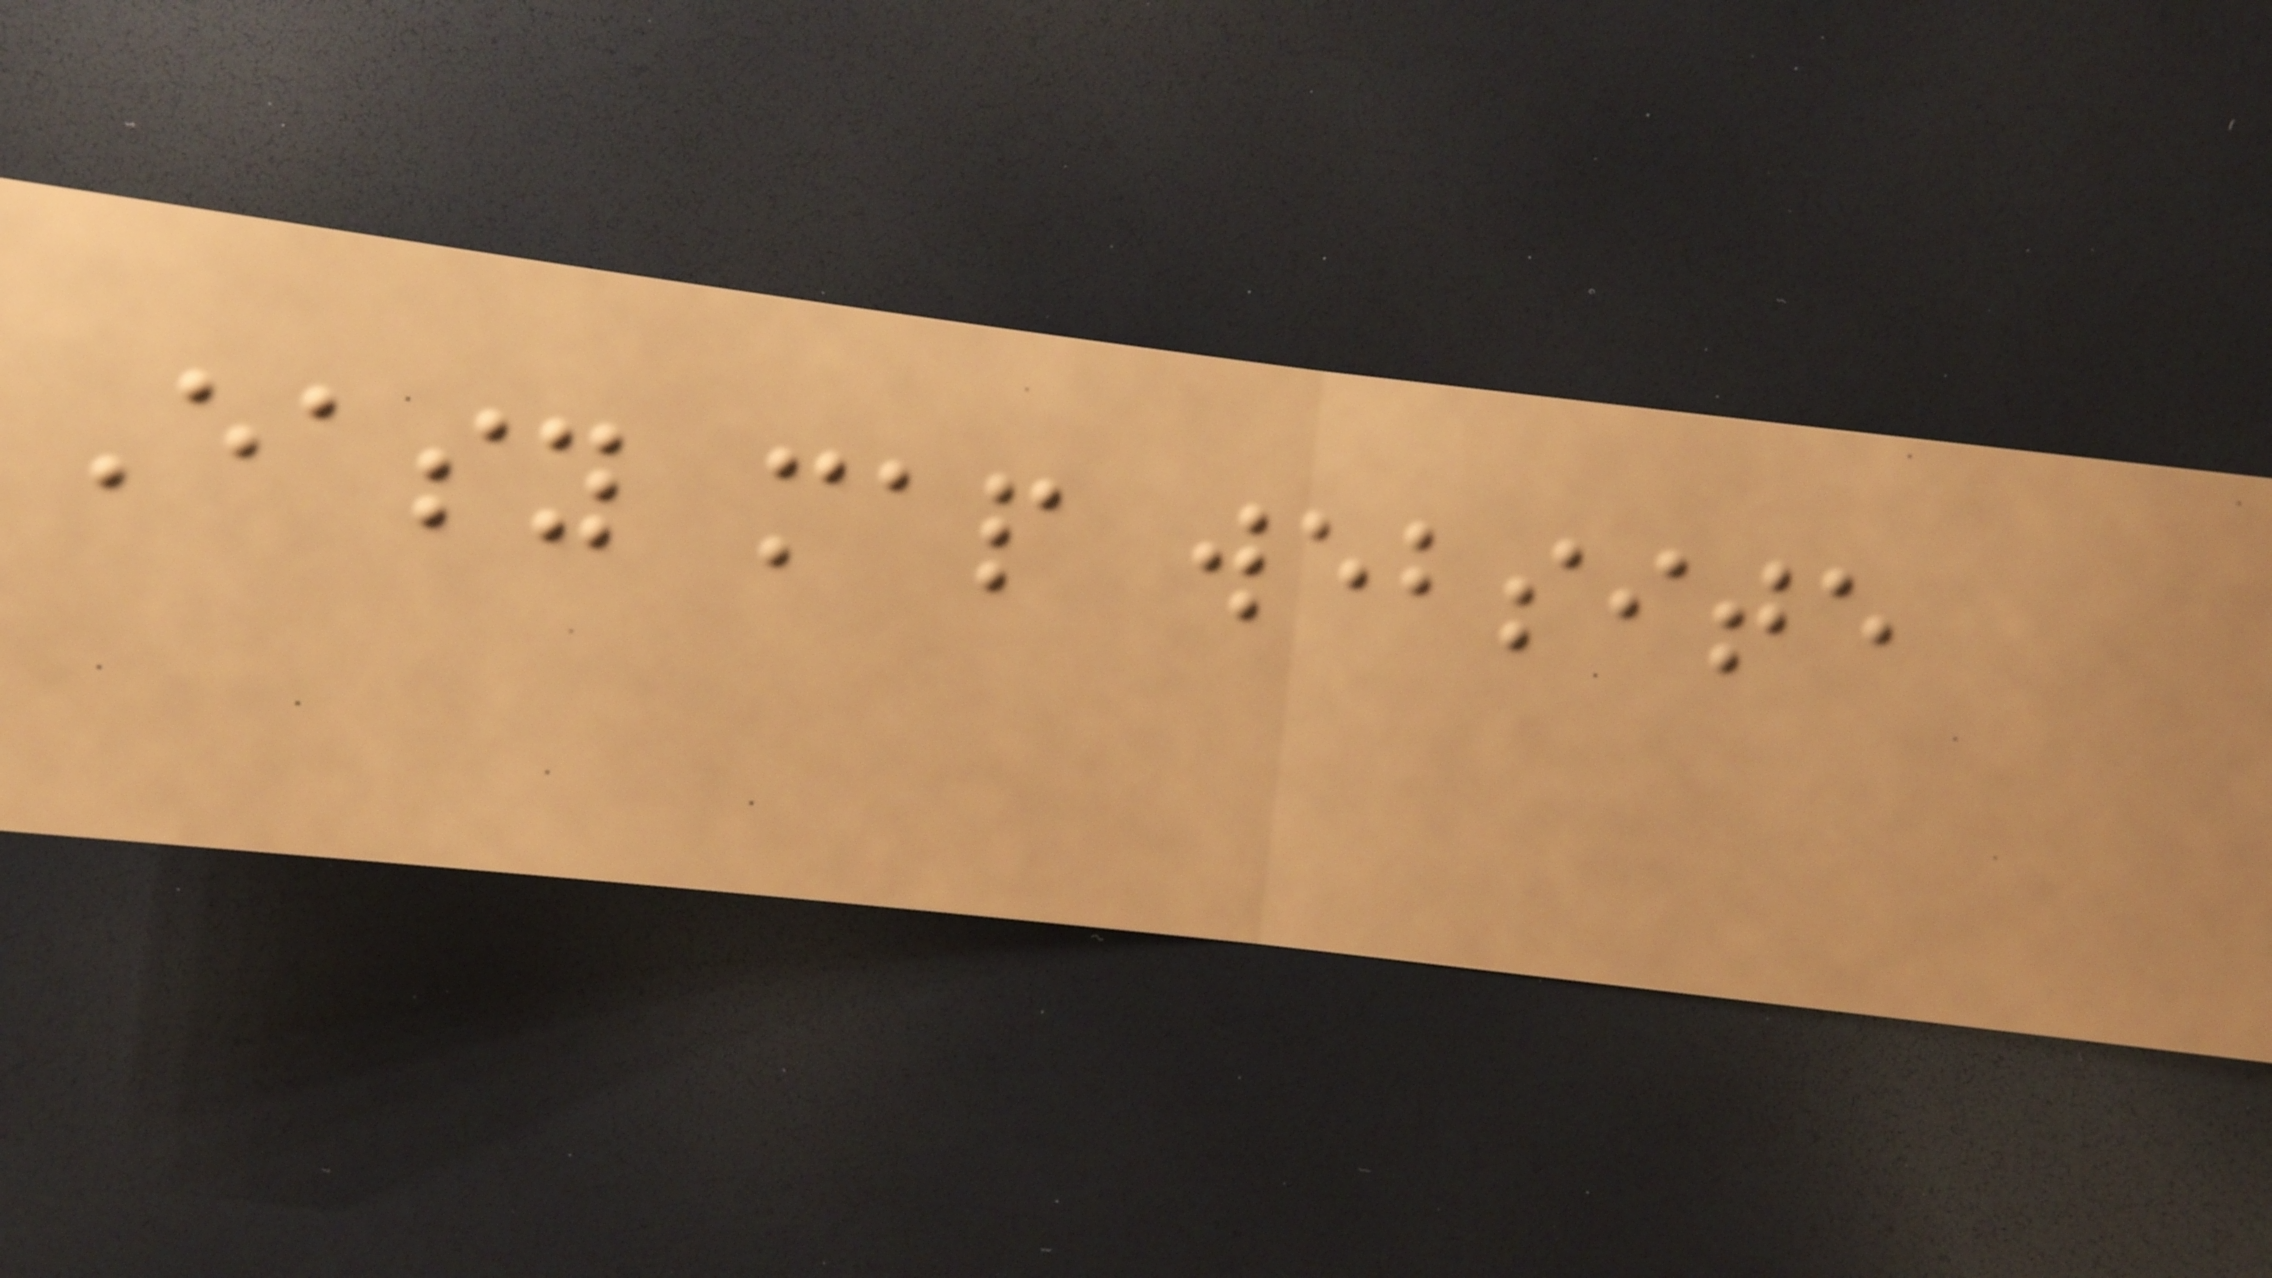Easy map website
